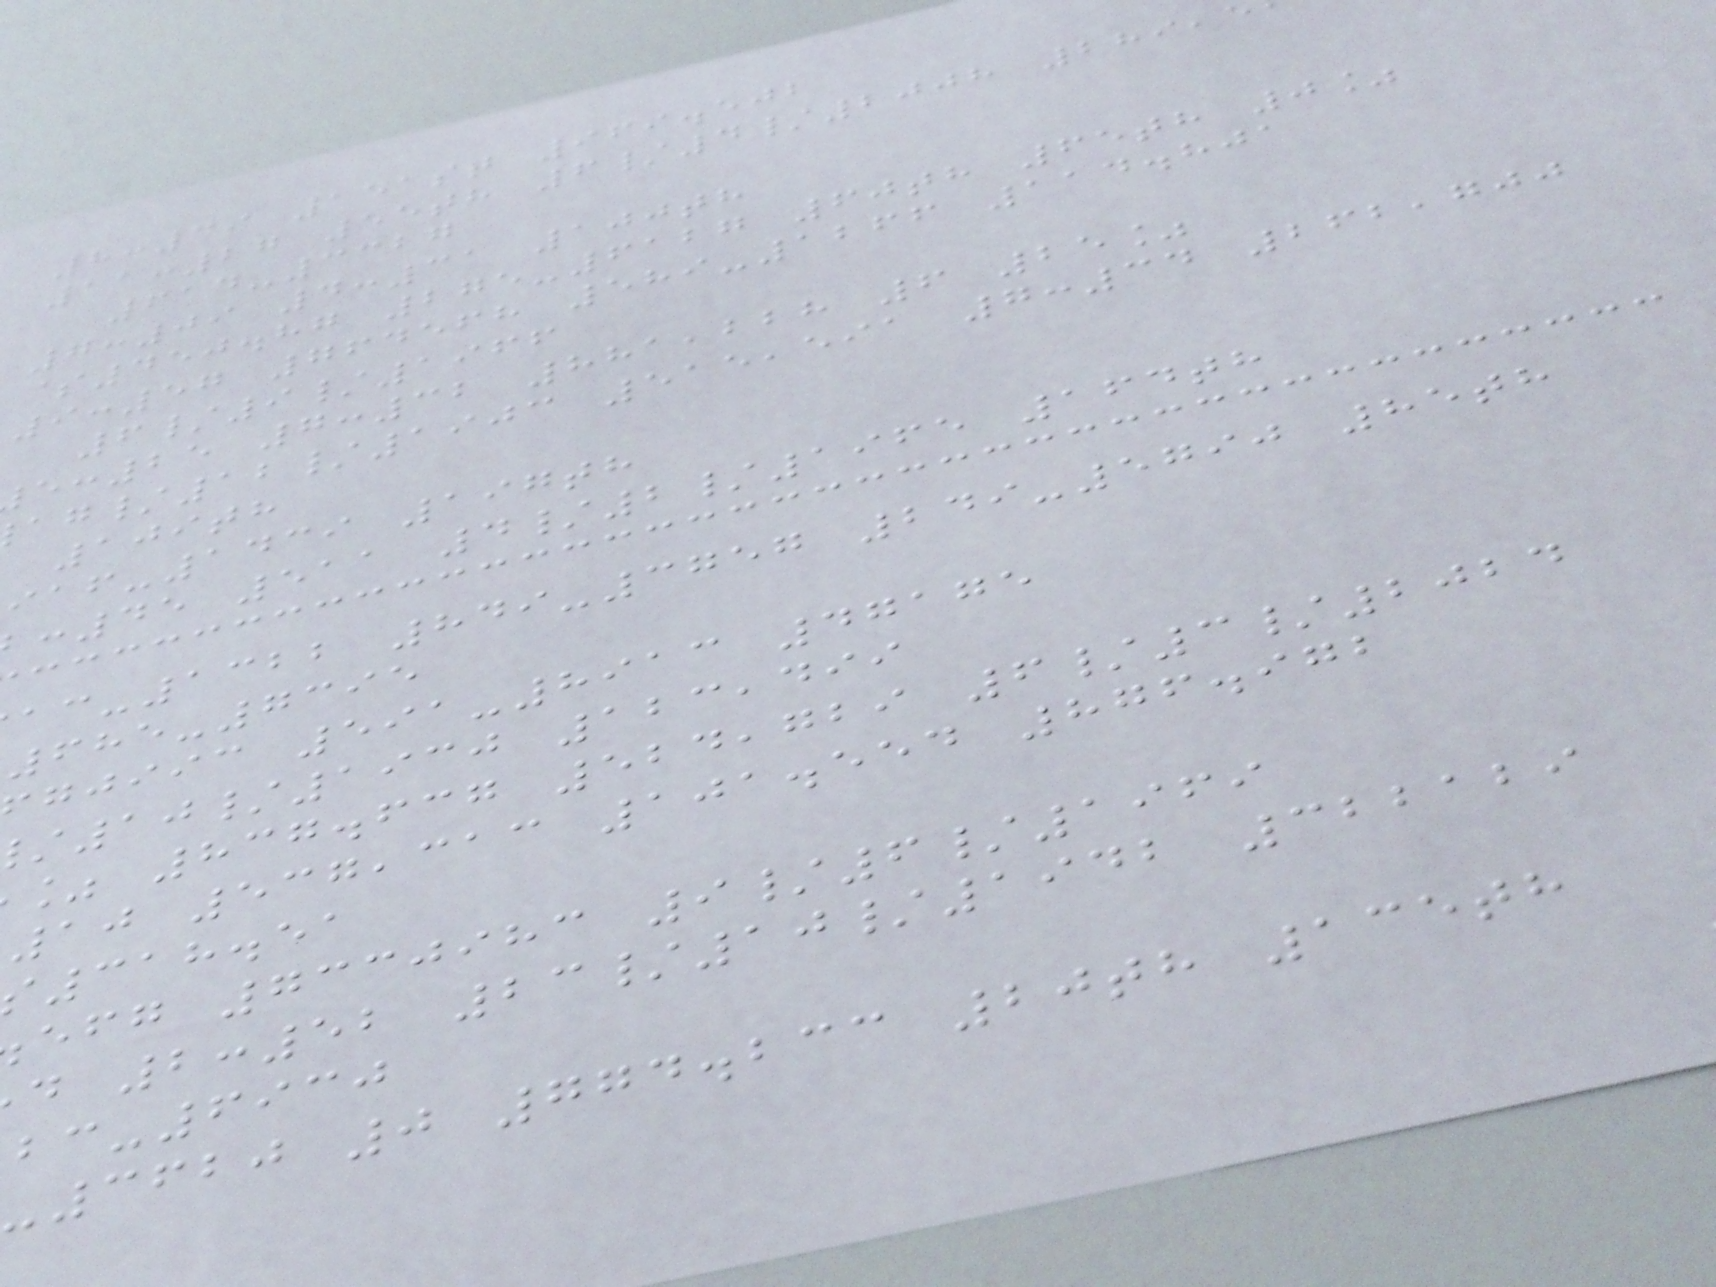8:39 151st 969.502
11:27 55th 6/4/2008 289,
614-3327
7:09 4:31 100th
$450.87 275-6127 60th 65th 0%
9:57 764568 589-1266 114.801
6/9/1966
:25 7:32 881,228 6 25%
/12/1903 515,591 7:34 262,700
109th
-1439 197th
:45 511 4/2/1965 164th
-1322 849-3757 249-5790 85th
685-7395
gjiic 591-8913 47175
10/1930 123,499
% 837.637 524,729 6/3/2024
10 537,313 101.554 876.972
318.51
efg 7330983 9/6/1969
d 2:52 23/10/1942 322129
-6930
-3620 0 774.233 20th 135th
